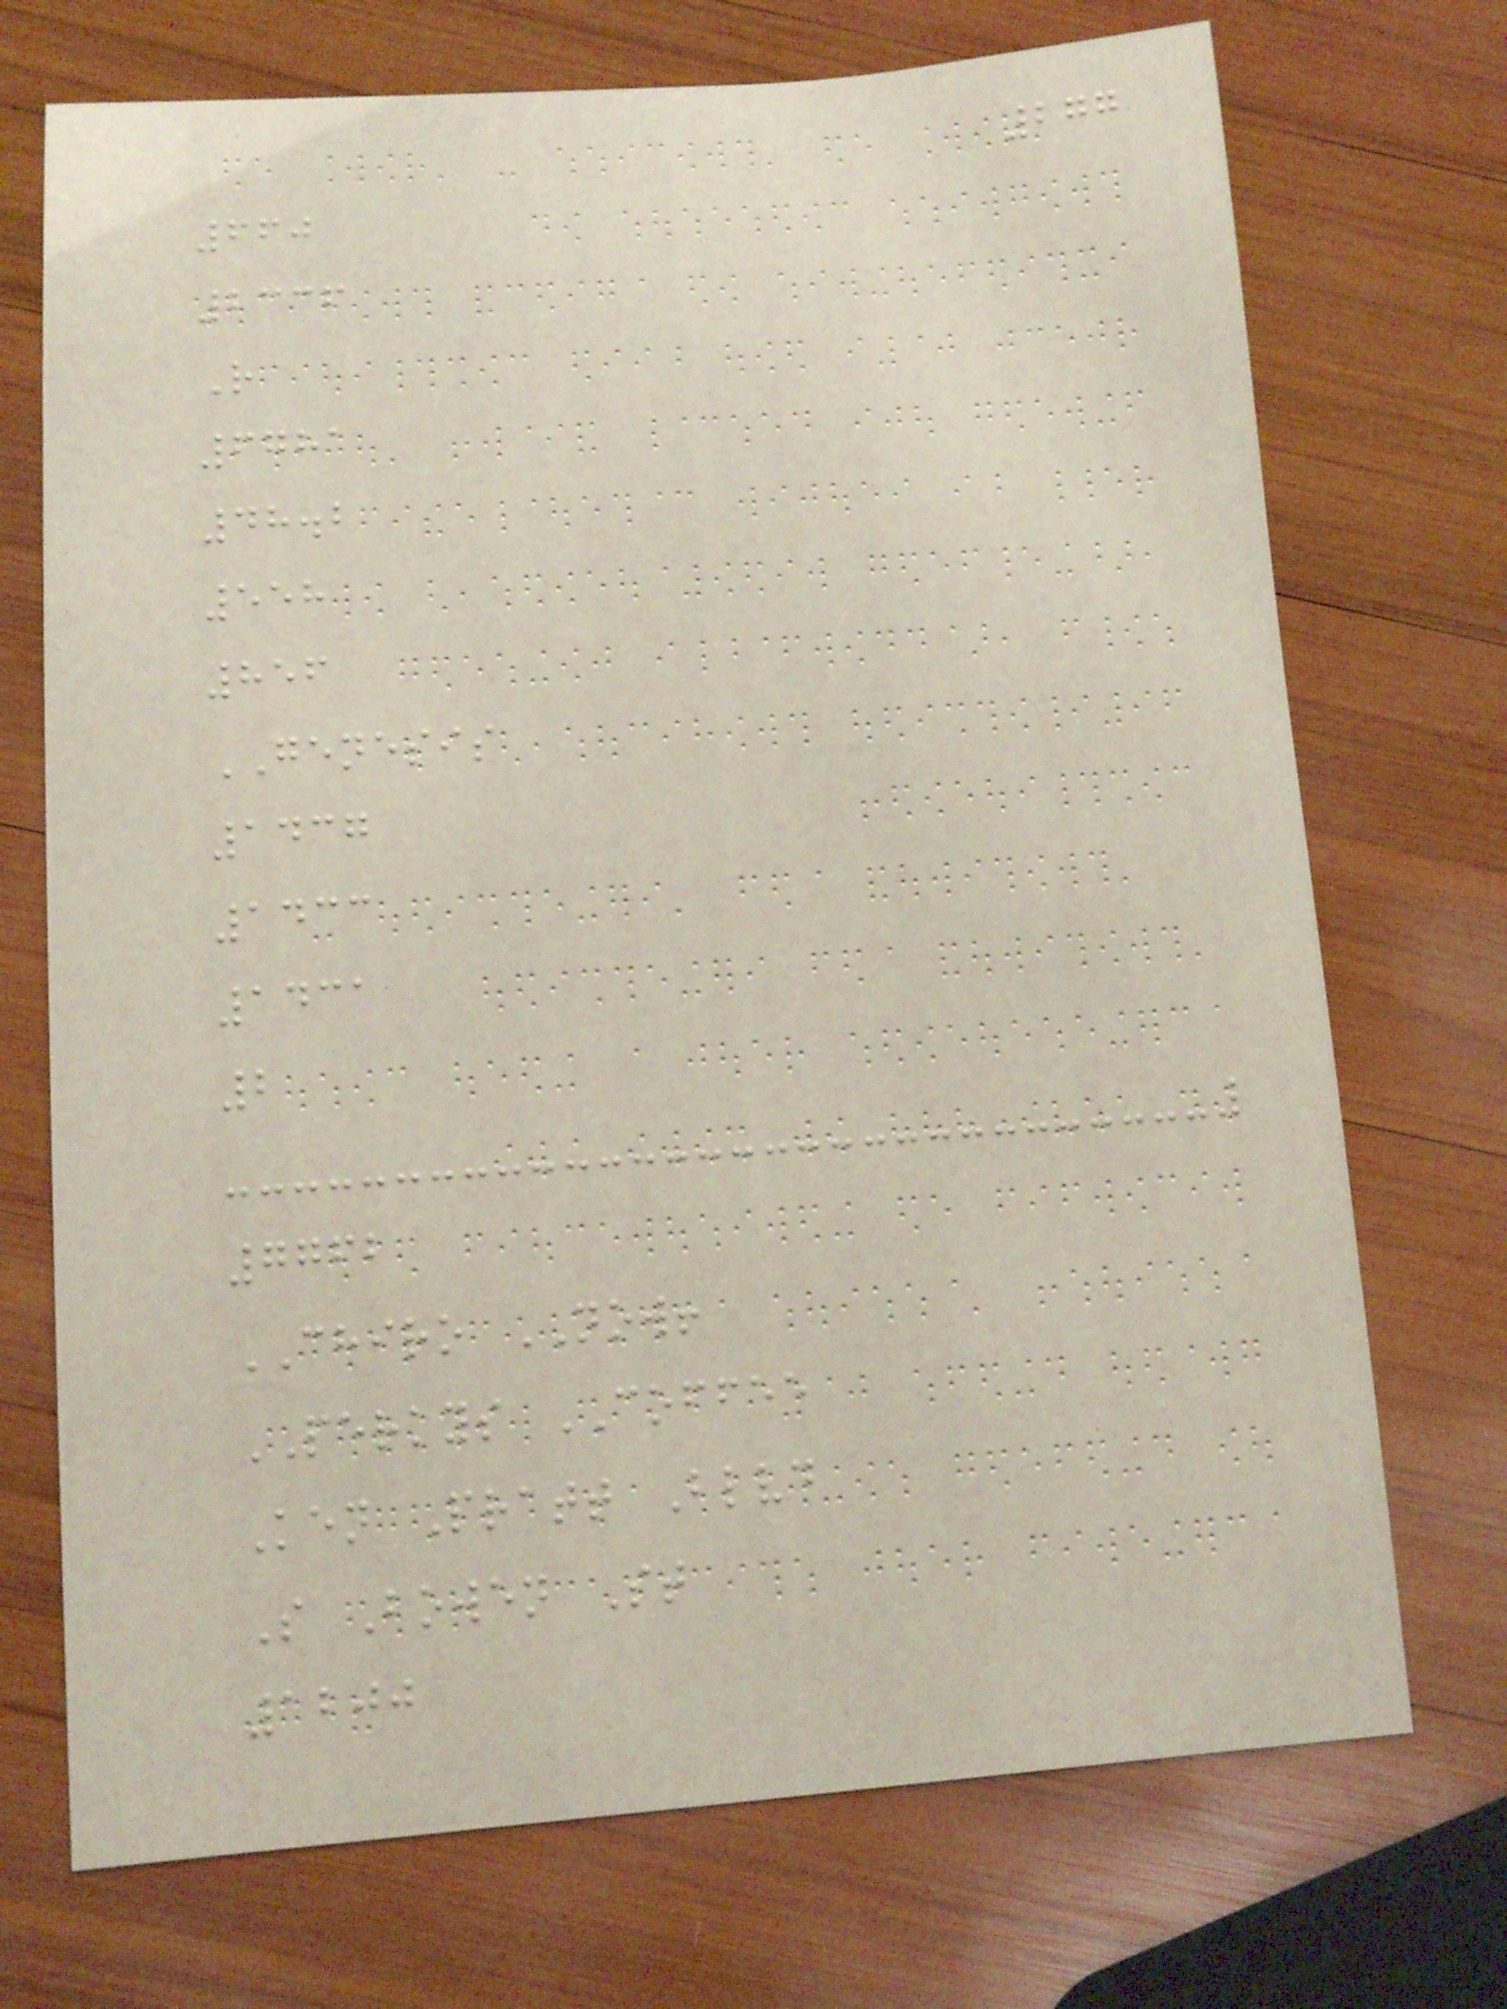277
660
2336
R
6781
48.2
558
856
GENESIS
1437
1433
1431
2
7762
CHIRO NOW!
PERKYS COFFEE
Ken Pratt Blvd
S Bowen St
1200
